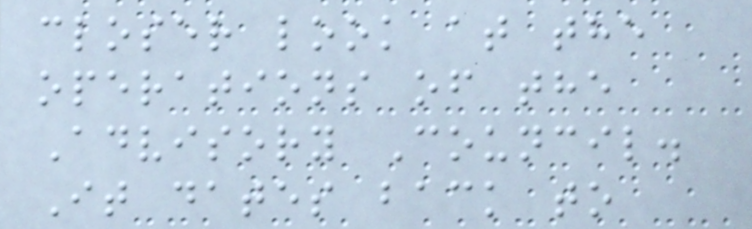closer look at the
operations of the
Advisory Council.
It dates back to
